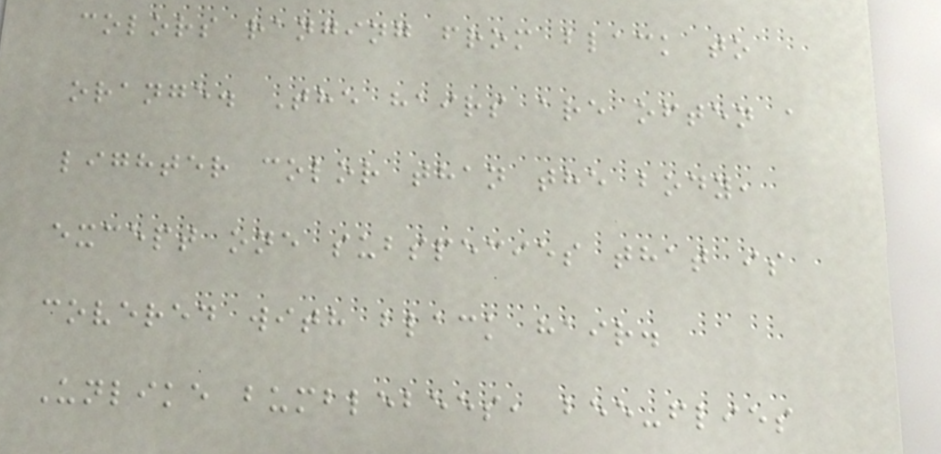colors ranging from black to
orange. The hairs are often a
lighter color than the body,
except one subspecies that is
covered with black hair.
Unlike bumblebees, bee-flies
